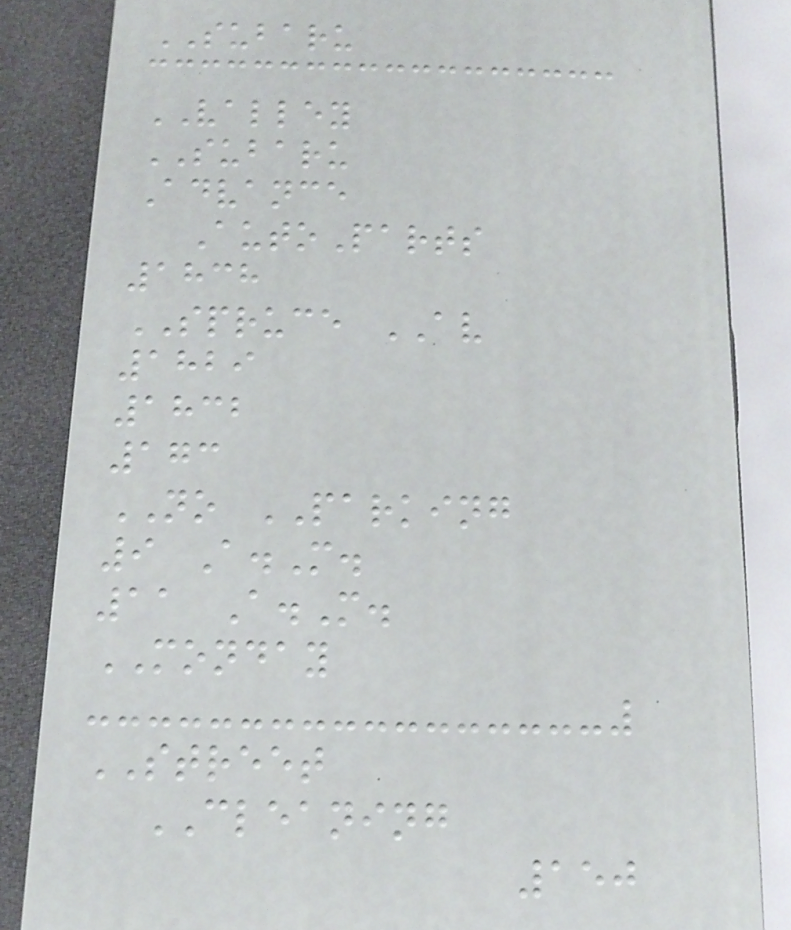SUBARU
VALLEY
SUBARU
Advance
AutoParts
1838
SPRUCE AV
1829
1832
173
NO PARKING
9 A.M.
11 A.M.
MONDAY
STREET
CLEANING
150
